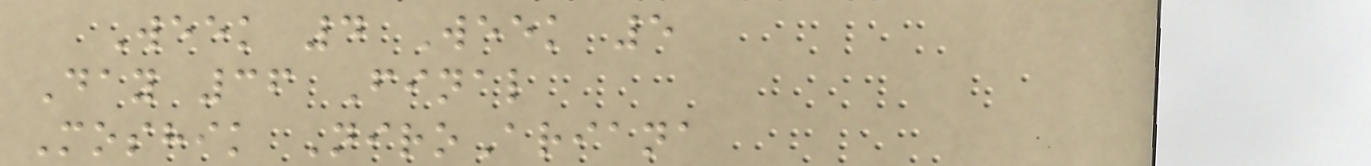Week 4 Week 5
Day 36 Final
Moshik NiroAriana
